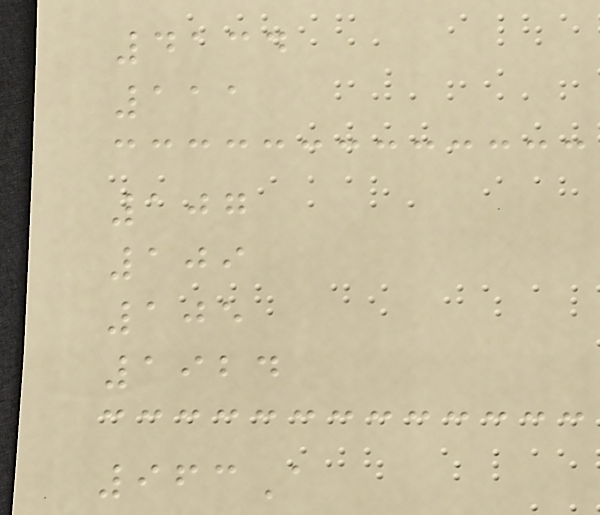4134
111
107
109
105
1924
963A
